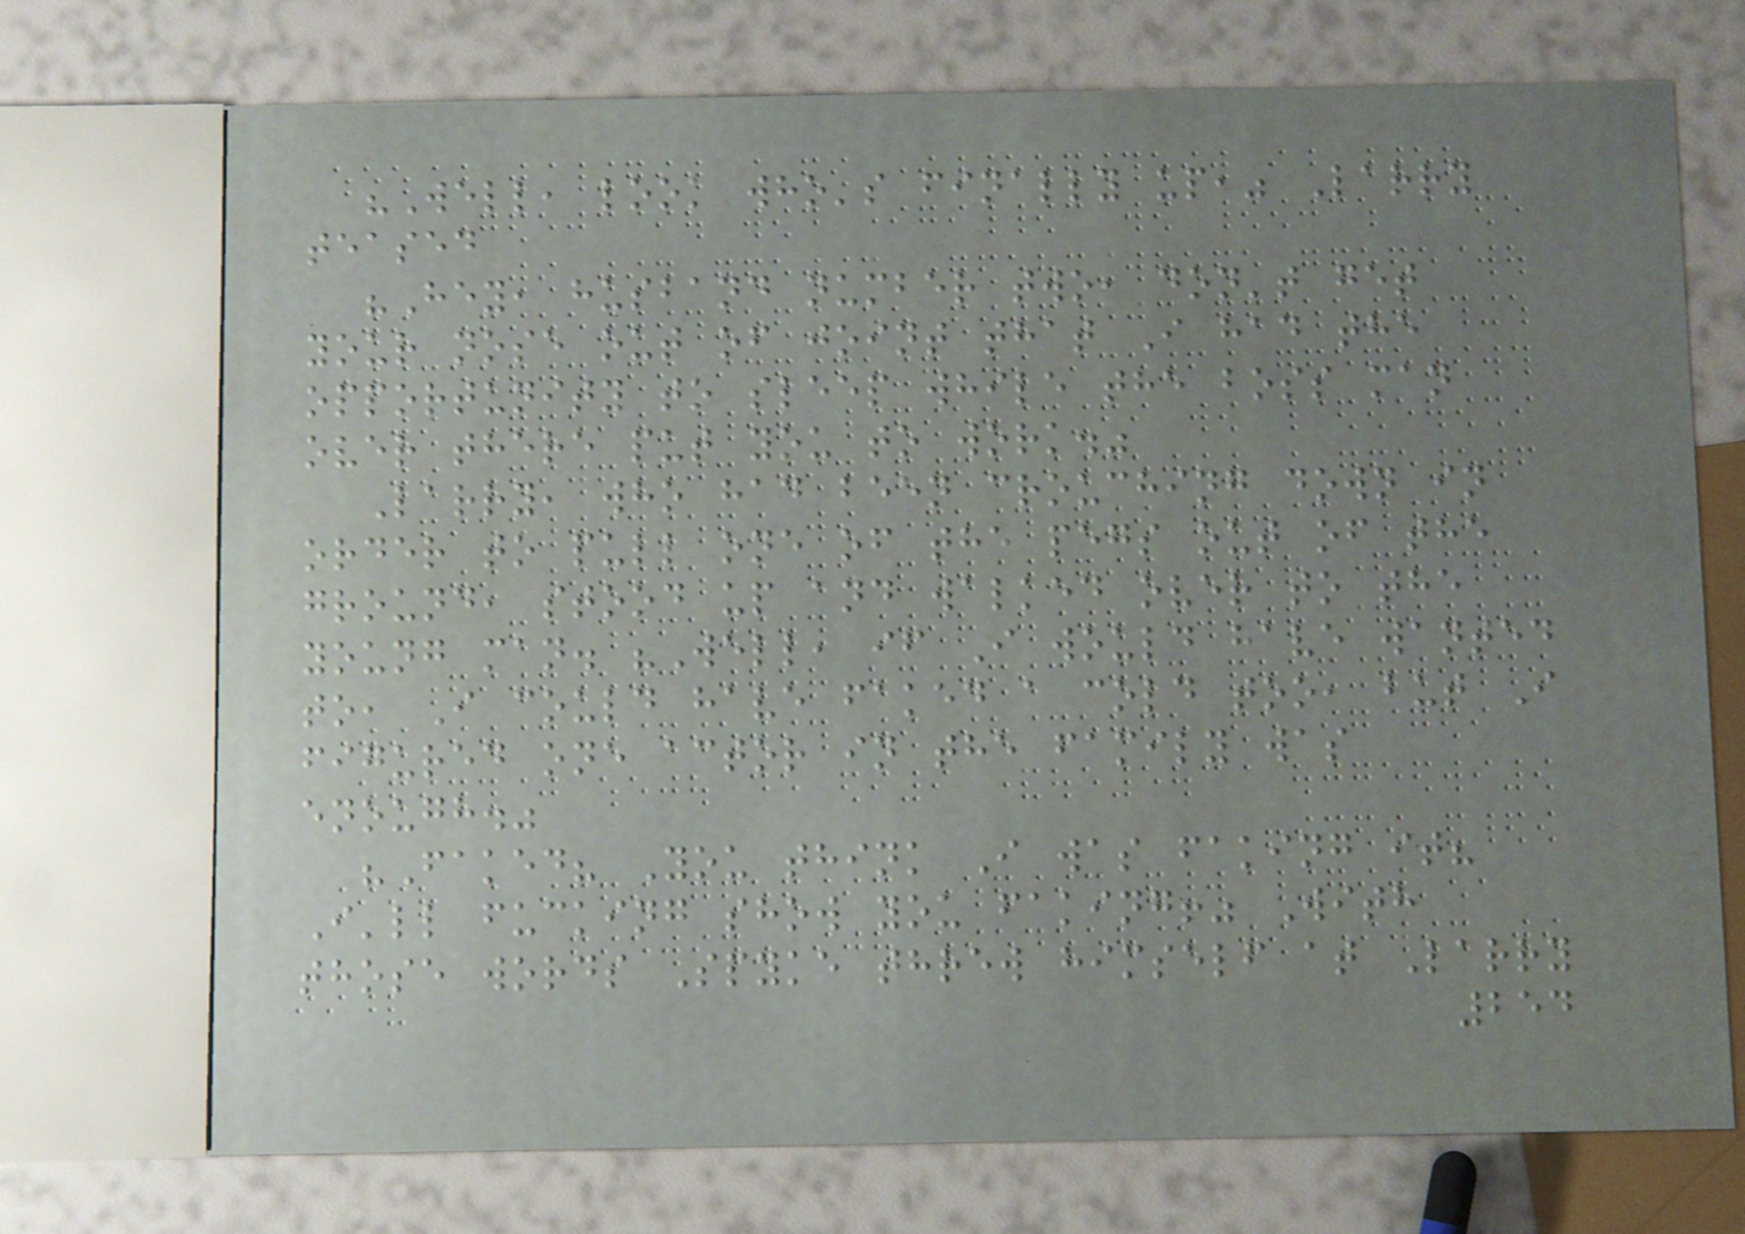"Well, look who's finally up," Larry
teased
"Hey, husband number two, don't get
your nose out of joint that I had the
opportunity to sleep while the boss man
over there put you to work."
Larry, who had been crouching down in
order to pull one of the pegs out of the
ground, stood up and walked over to the
young man. "Well, if I would have wanted
to, I could have faked a cold too, but I
figured one actor in the family was
enough."
"Faked? You think I was faking it?
I'll fucking show you faking!" With
those words Spyke threw himself at Larry
254
